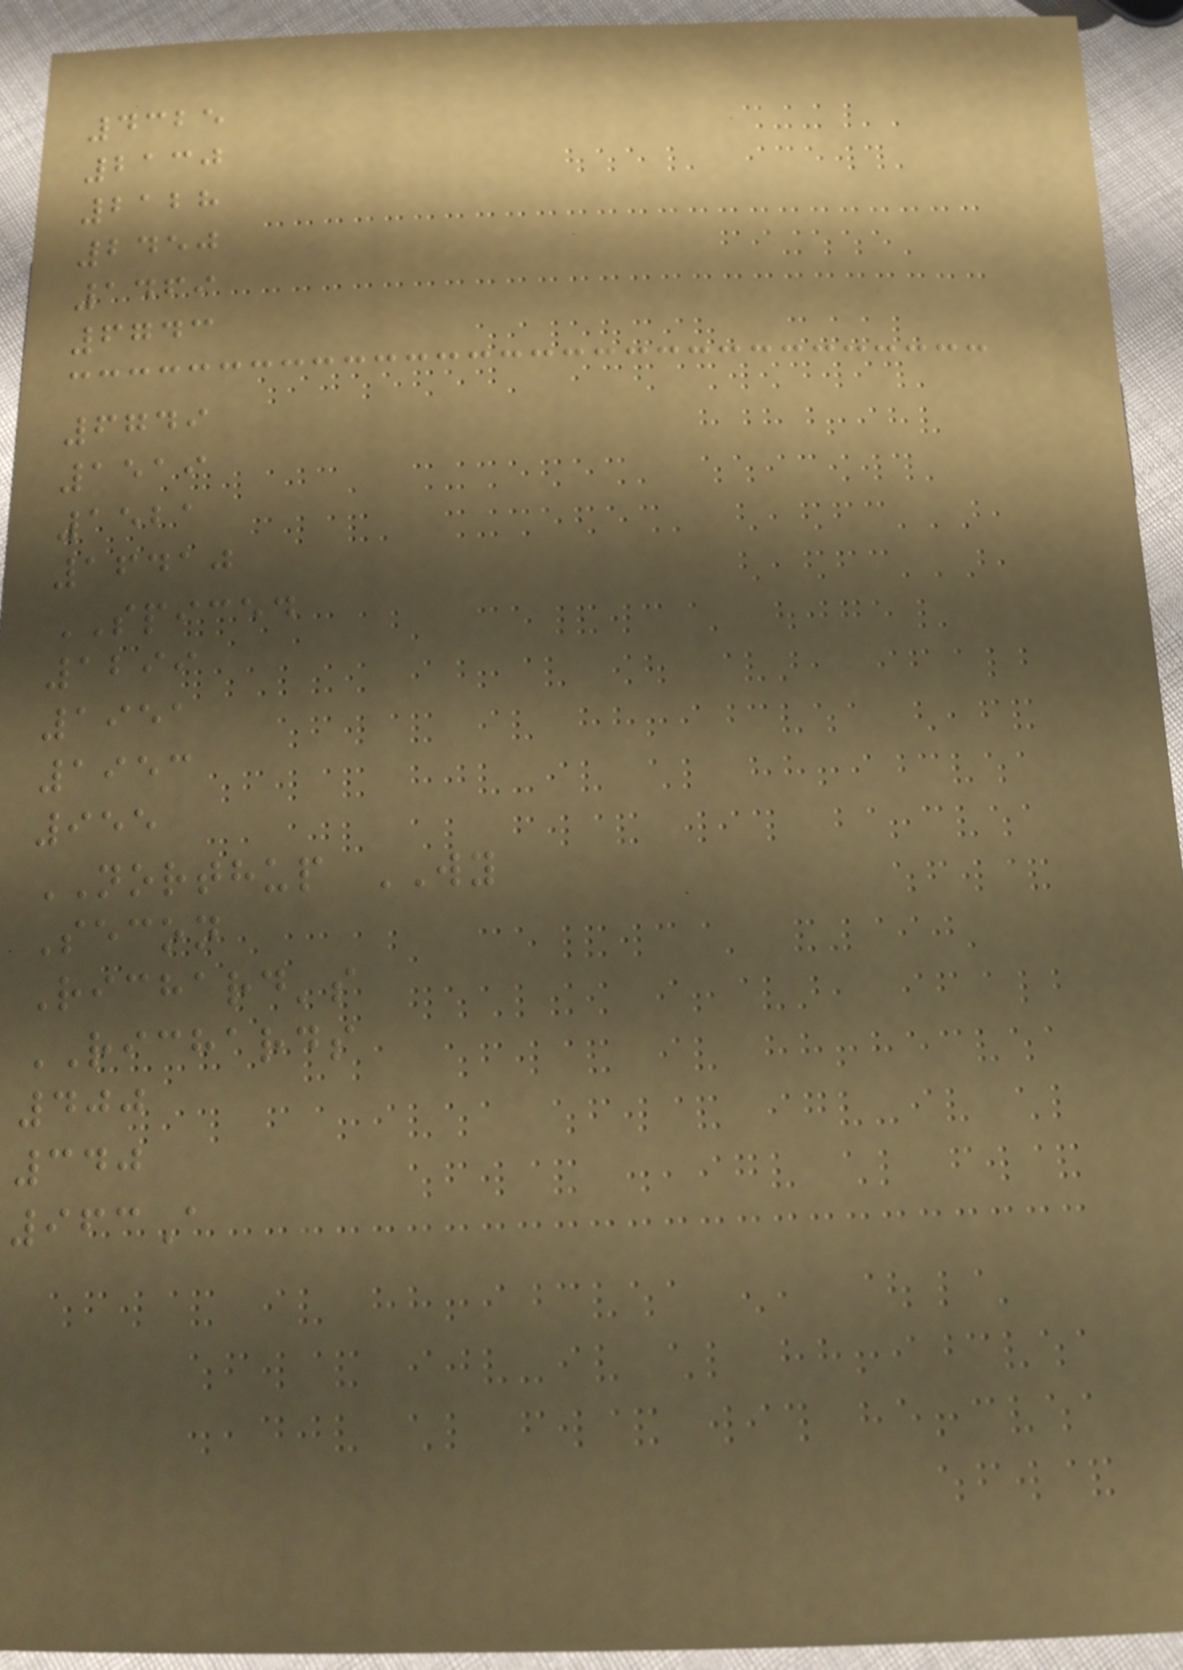4325
2130
2128
2450
1469
6743
6749
1519
1521
16410
SPICED
1299
1951
1953
955
NORTHUP WY
Secon
Richard's
RICHARDS
400
340
963A
